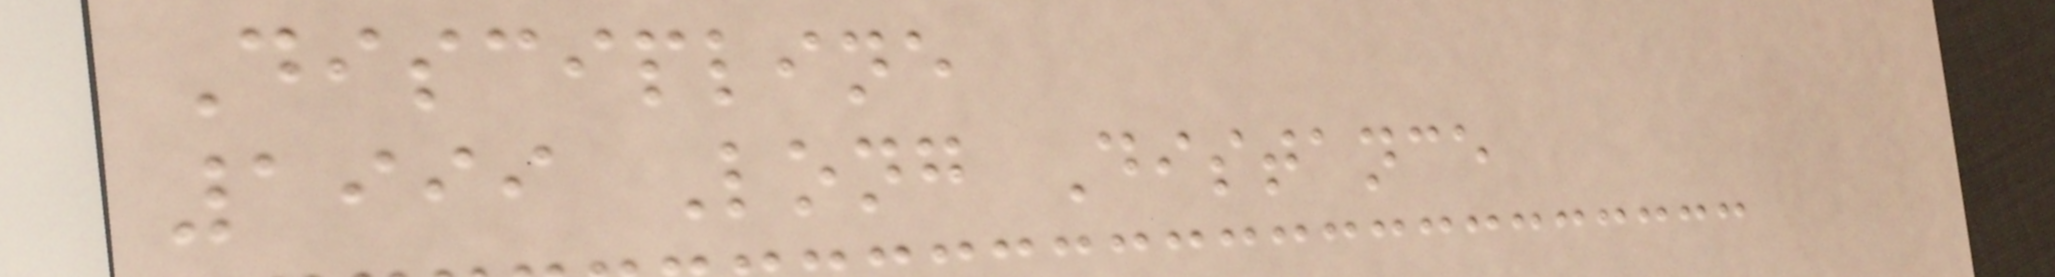Discipline
1999 Long Distance
